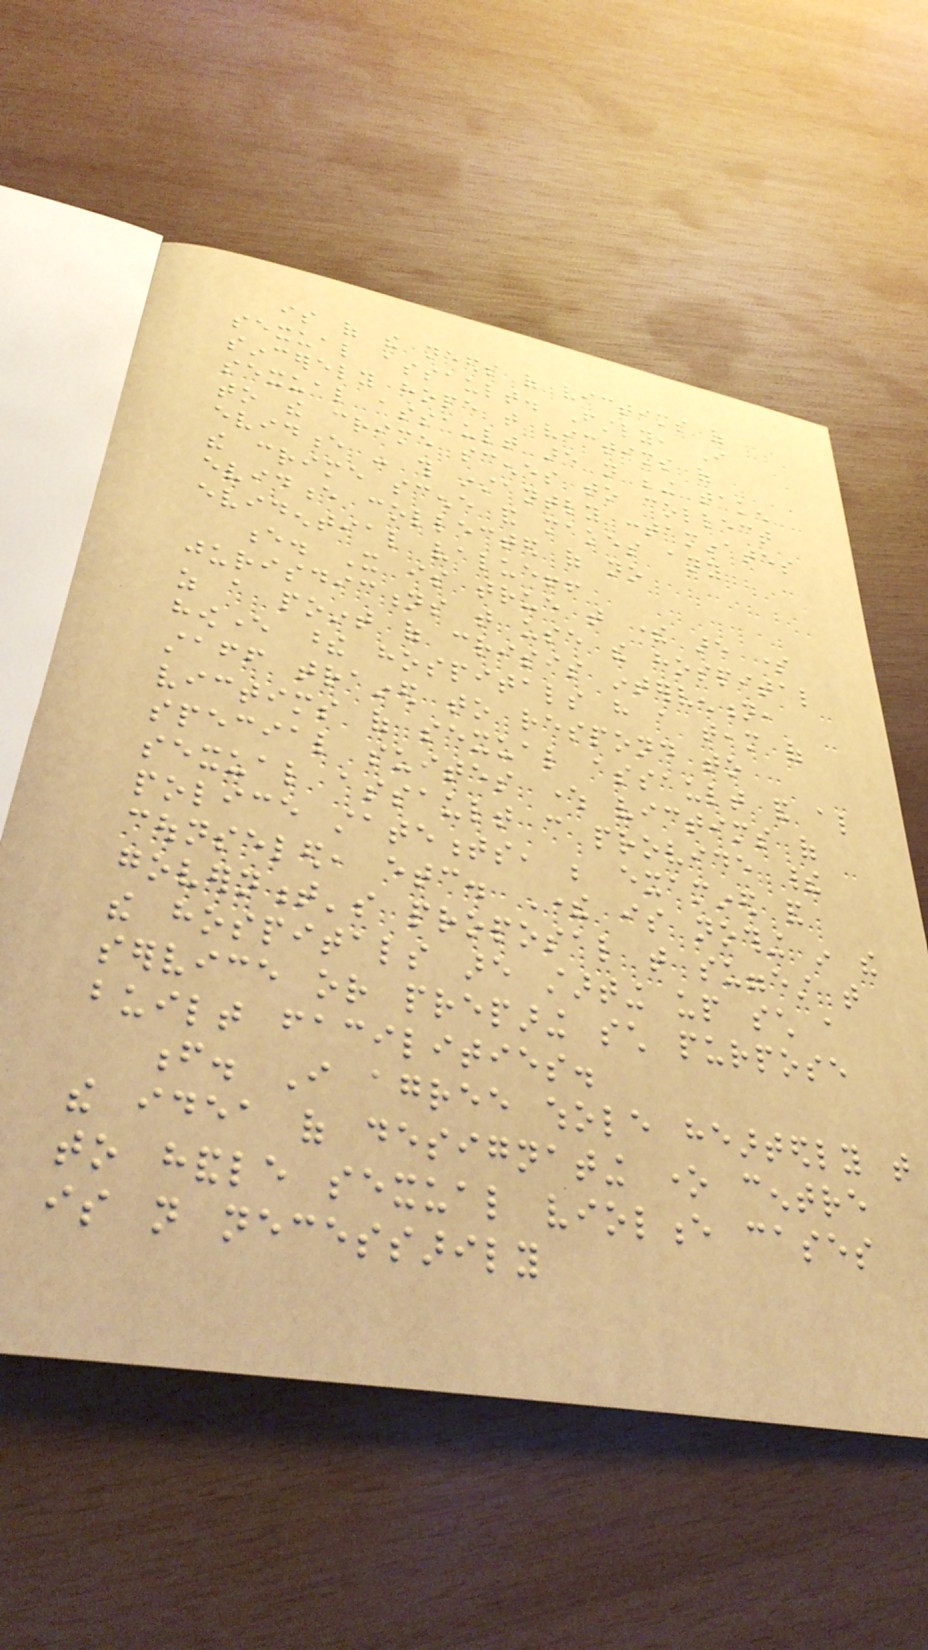is of the needs of victims of
sexual assault. Firstly, I
sincerely hope that victims of
sexual assault are not being taken
to the crime scenes to collect
evidence - this instantly contaminates
the crime scene and makes any
evidence collected of no
evidential value!!
e. It is true that there are some
jurisdictions that use the hospital
as a point of crisis intervention,
however these hospitals have a team of
staff trained to respond to
victims of sexual assault and also
special suites where victims of
sexual assault can provide their
police statements, be examined and
counseled, etc. There is nothing in the
government's proposal that suggest that
the hospitals are starting up such a
service or preparing such purpose
built facilities.
f. I agree whole heartedly that
the idea of designating one centre
to handle sexual violence cases
is not necessarily
